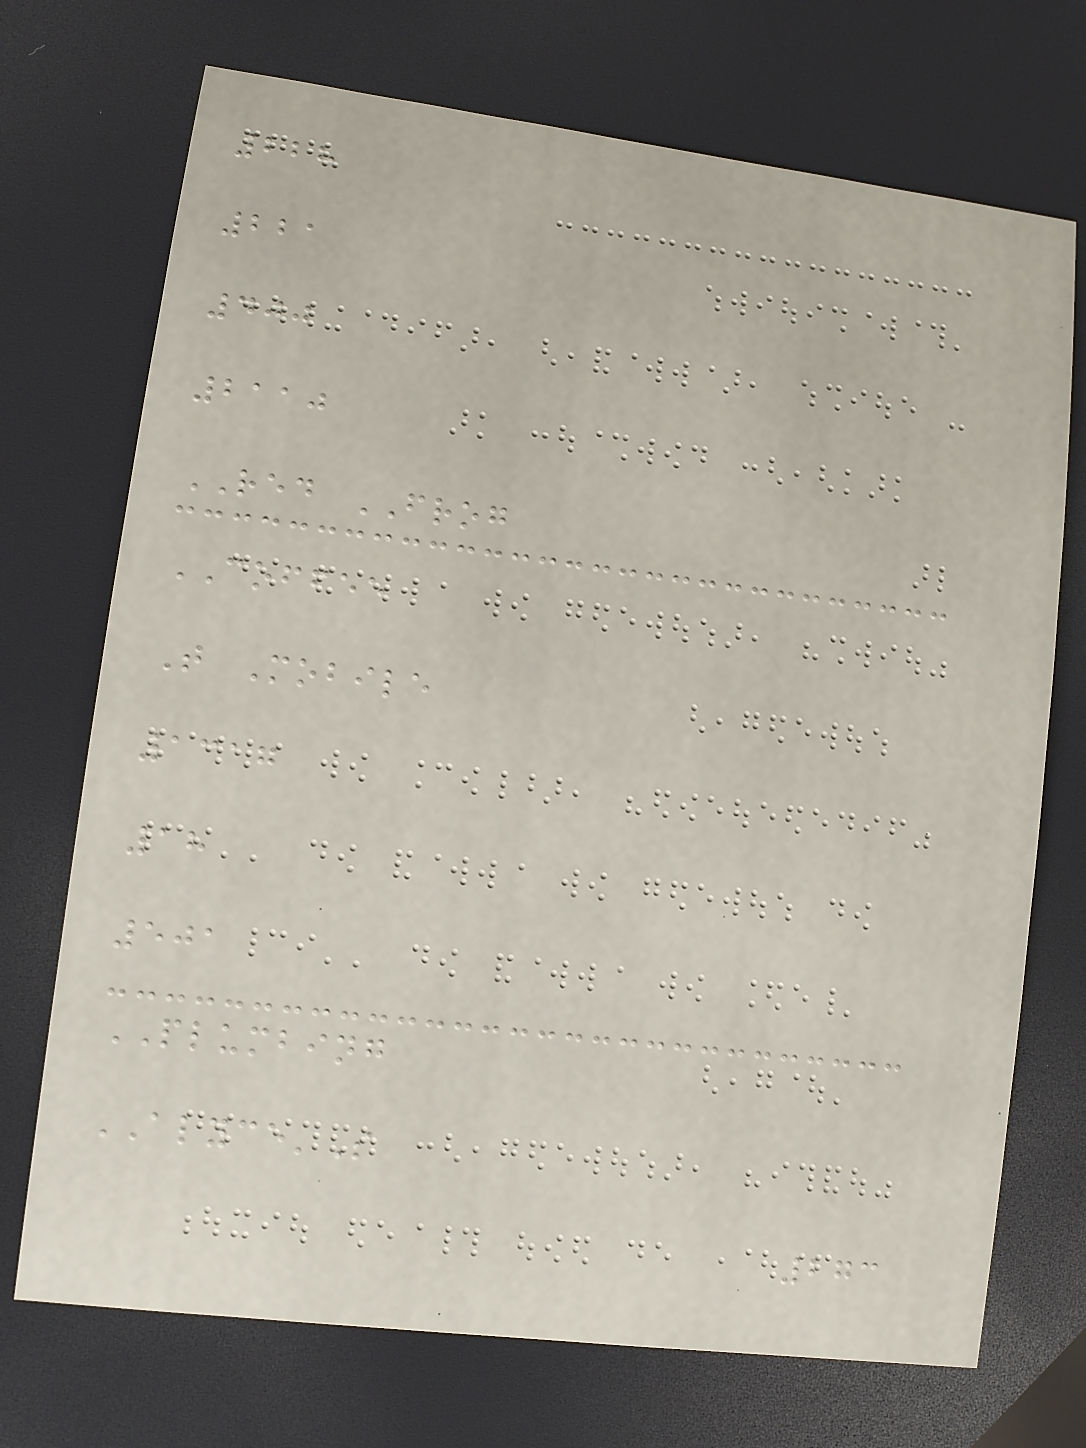228
221
400
2110
RED FROG
COFFEE
T Mobile
1317
18
501
PLUMBING
ALYCE'S
273
